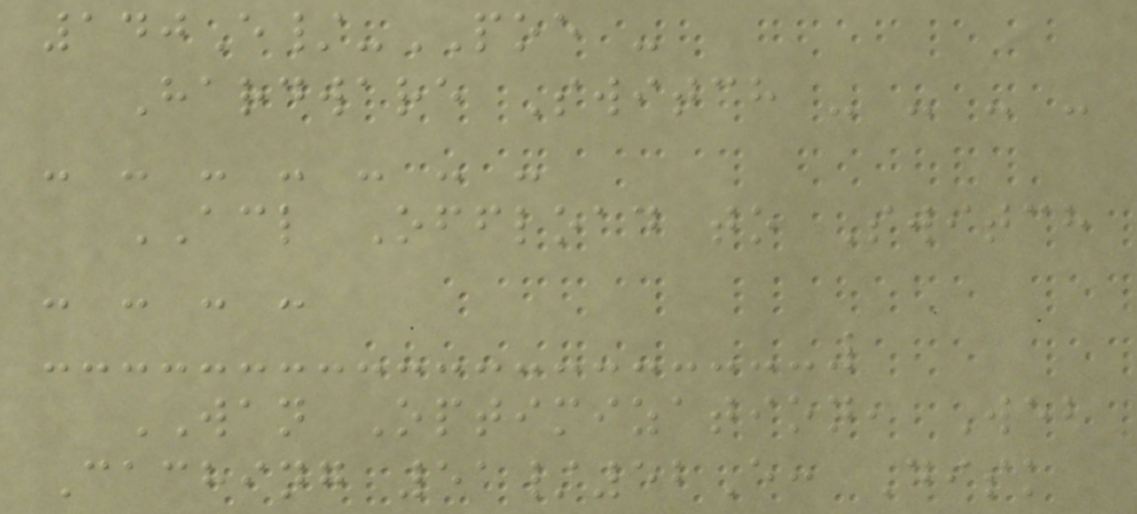140E/-POE -
Hardware Switch - - - -
- - - - - - -
ACL Offload to Switch
- - - -
WAN Optimization, Web
Caching 51/52E: Disk
